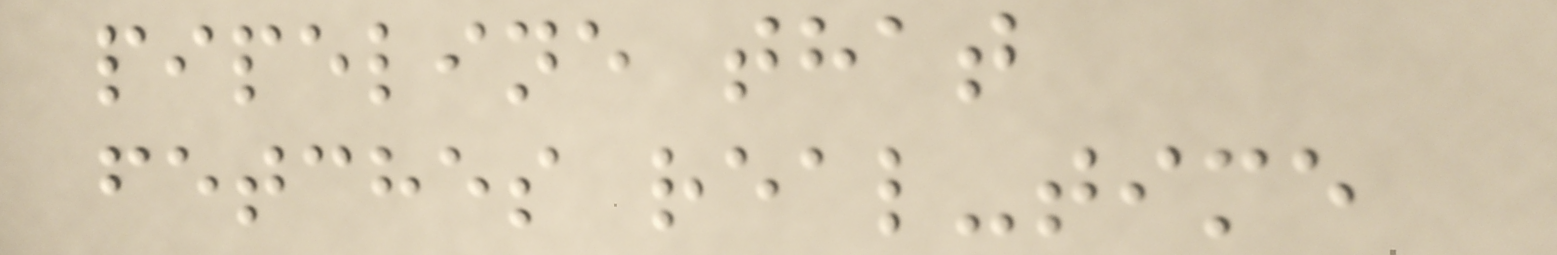pipeline that
fetches real-time
